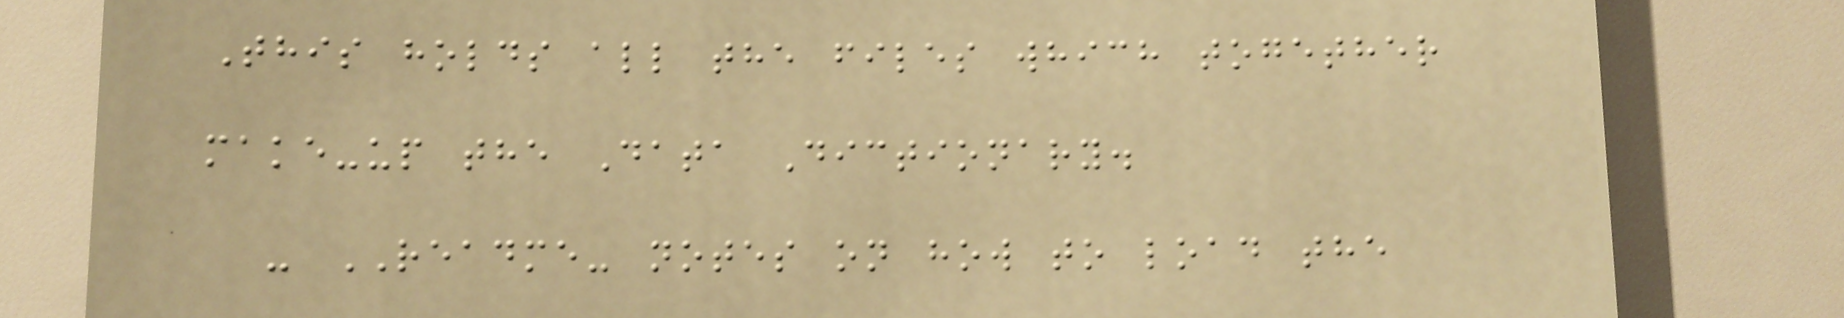This holds all the files which together
make-up the Data Dictionary.
- README- notes on how to load the
